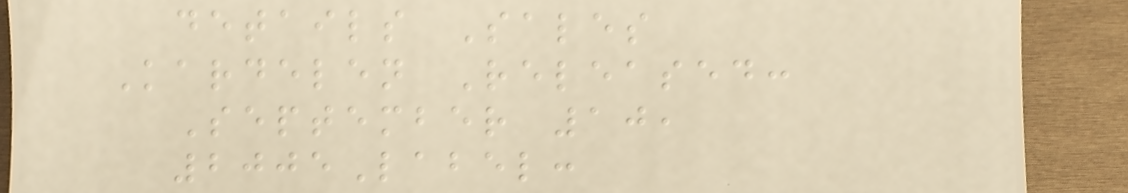details Sales
Kardelen Released:
September 10,
2005Label:
